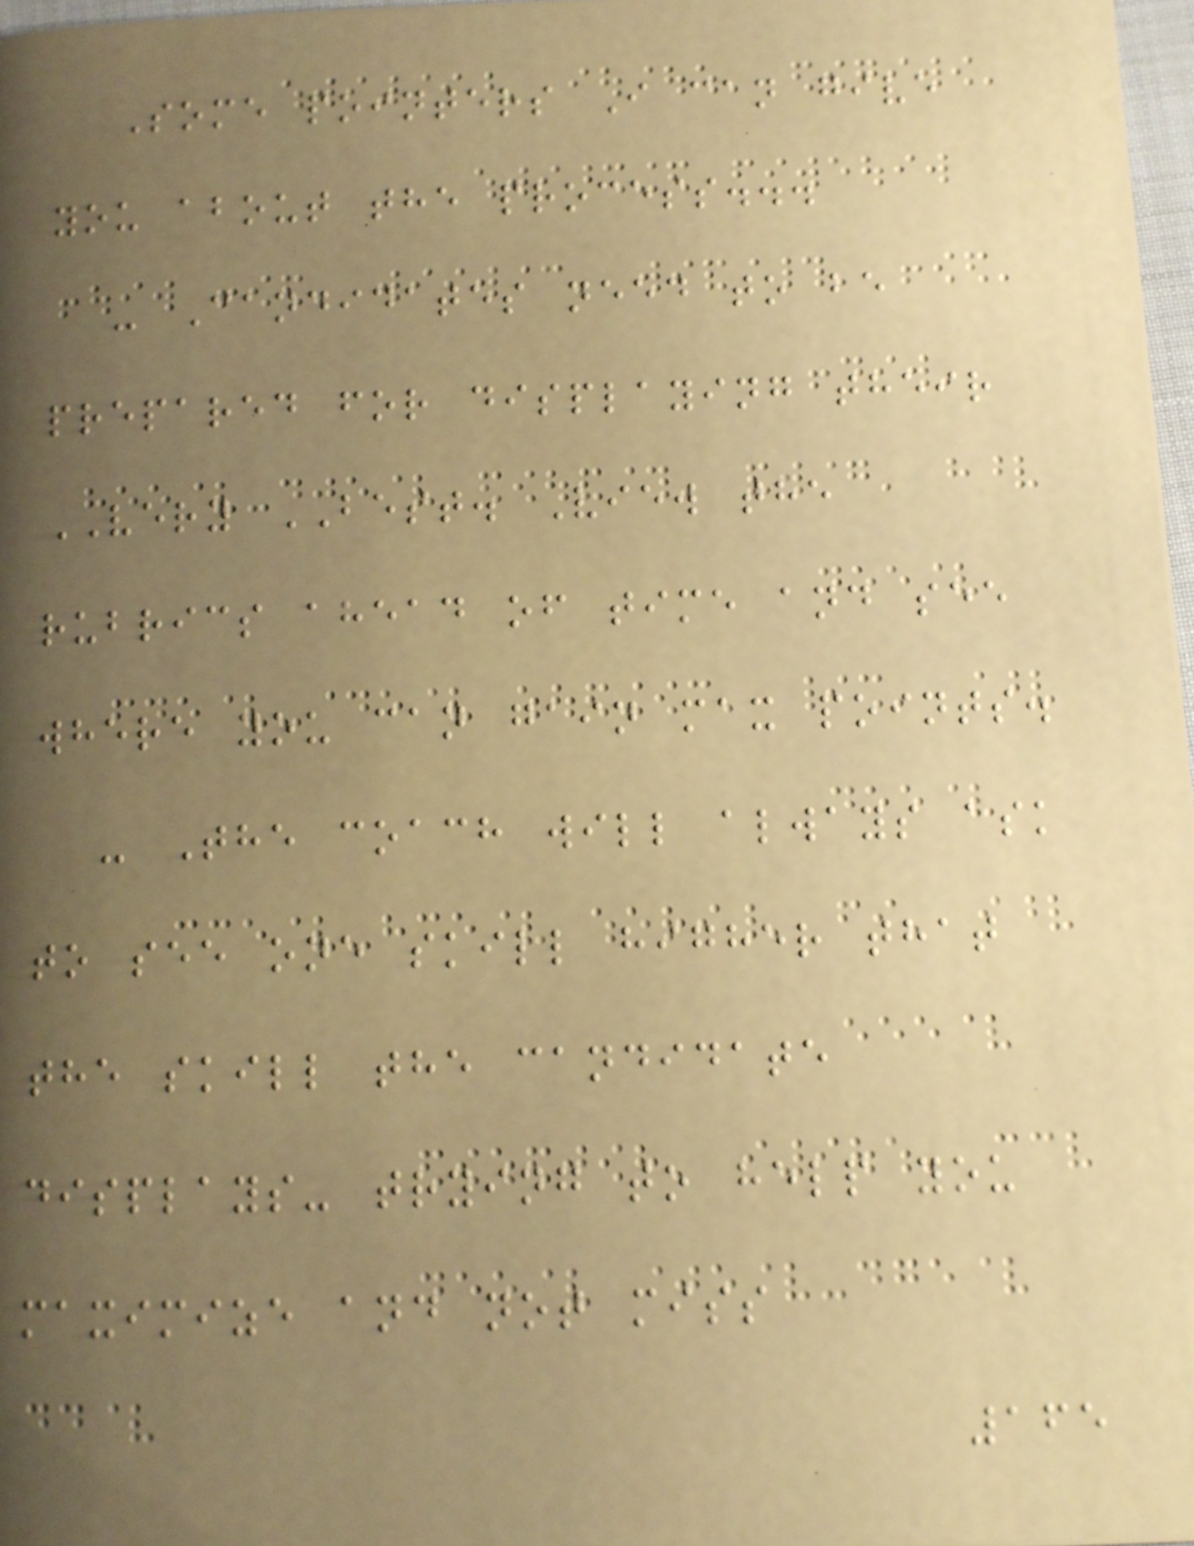Some pointers I can give
you about the process...
- Candidates need to be
prepared for displaying their
VERY BEST. View the
rubrics ahead of time and see
where you can gain max points.
- The coach will always ask
to see one skill higher that
the skill the candidate
displays- trying to help you
maximize and not miss
165
